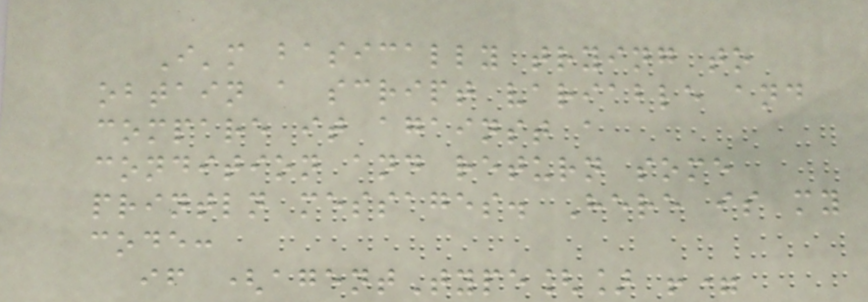I'm basically trying to
obtain a script variable and
compare it against a
condition and return some
println messages. Here is my
code:
if (agentType[] !=
